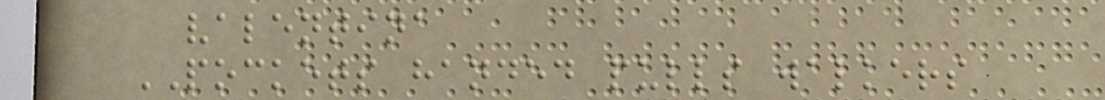valentina
POCKETS handed pulls walkers
